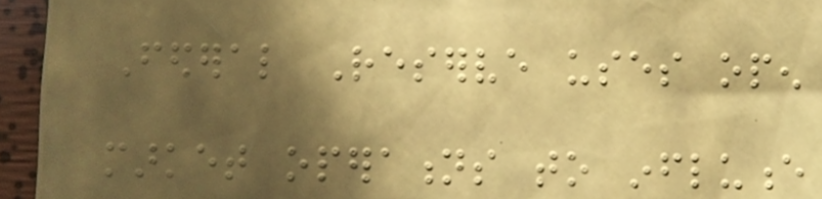Federal Reserve uses open
market operations to influence
